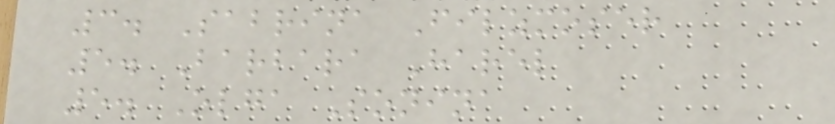3. Sabrina Filzmoser
5. Barbara Harel
5. Olga Sonina
